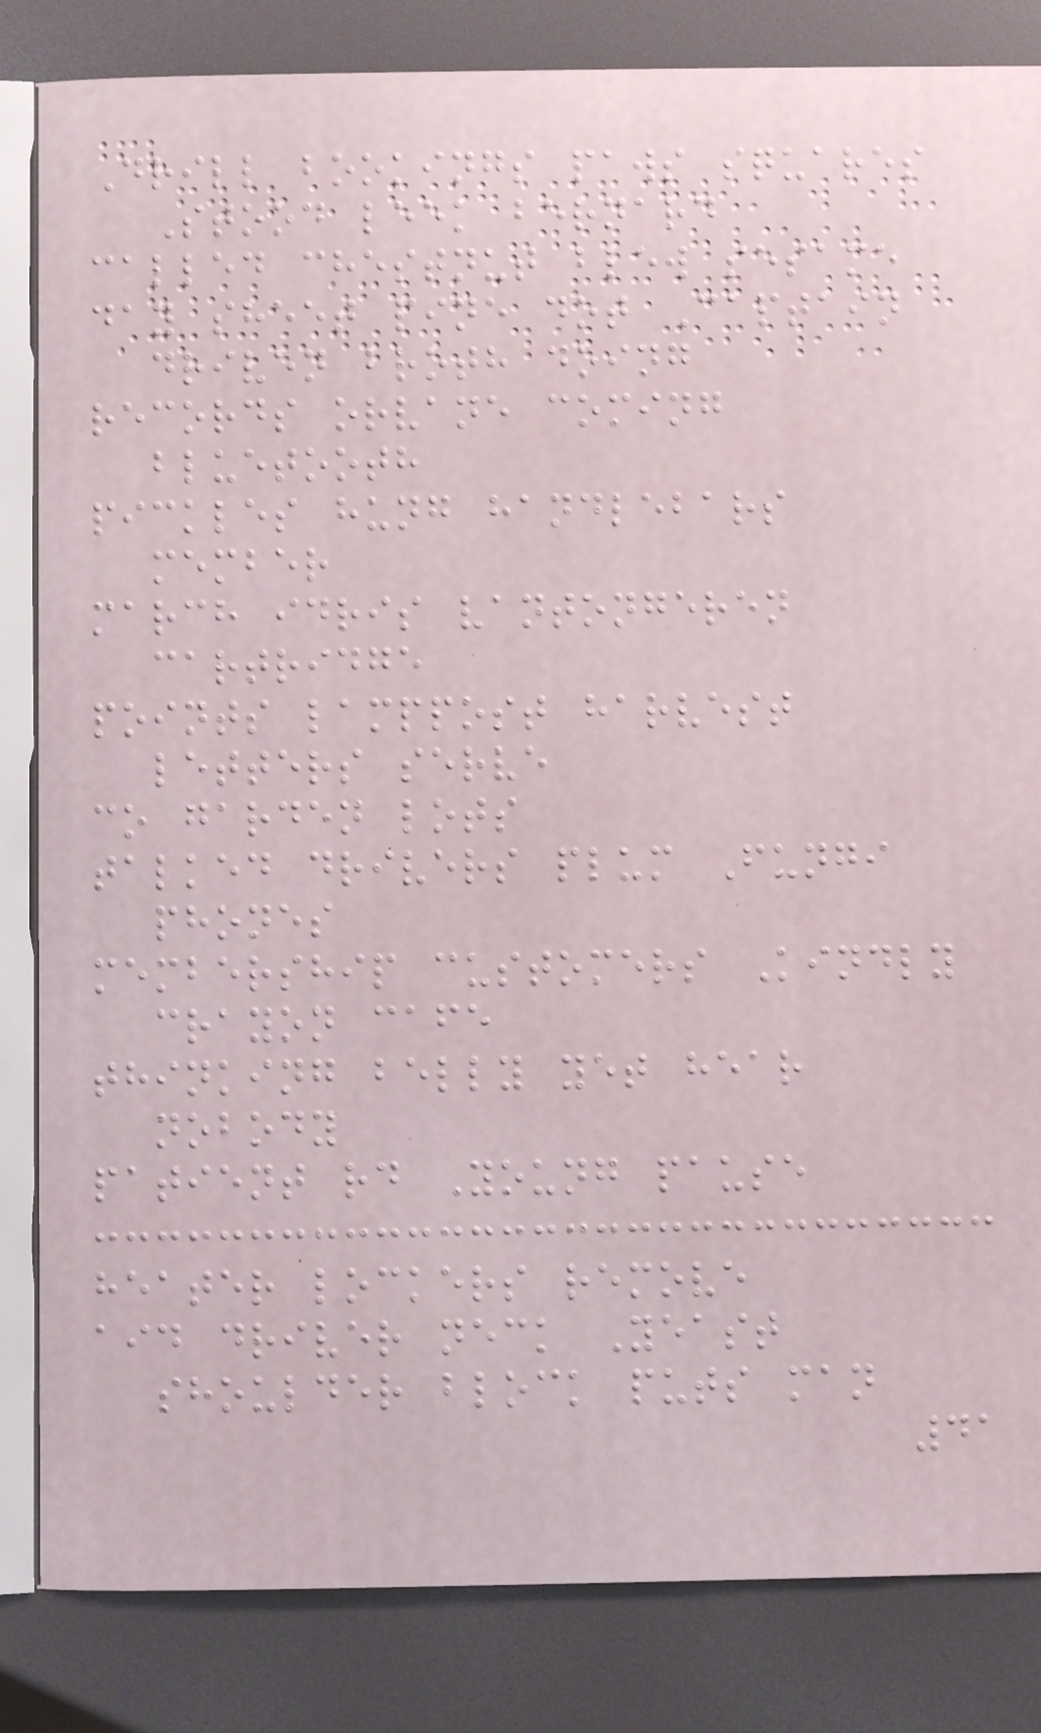Drill bookings paws squares
Stood leek bernard
called chestnut blew sesame
day sheet pine dot Captain
driven broth doing
records orvane coming
bluetooth
pickles hung handlebars
member
march idris vantongeren
cartridge
points lamppost harvest
letters serve
co garden lots
talked drivers plum Fungi
phones
membership customers Kindly
crayon cafe
thinking belly yet hear
nobody
patient rd Young pause
heater lockers remove
aid driver neck Yeast
shoulder block puts man
41
